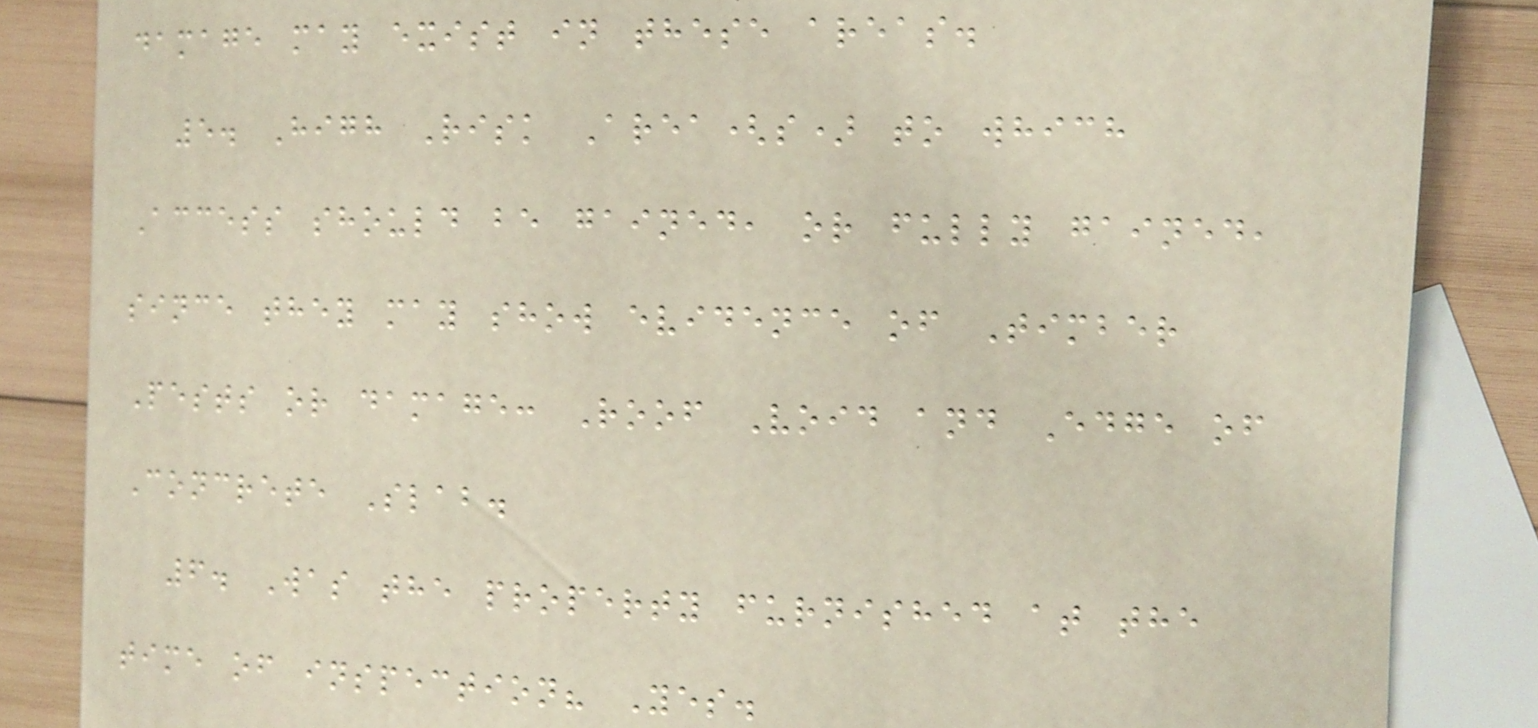damage may exist in these areas.
5. High Risk Area(s) to which
Access should be gained, or fully gained,
since they may show evidence of Timber
Pests or damage: Roof Void and Edge of
Concrete Slab.
6. Was the property furnished at the
time of inspection? Yes.
